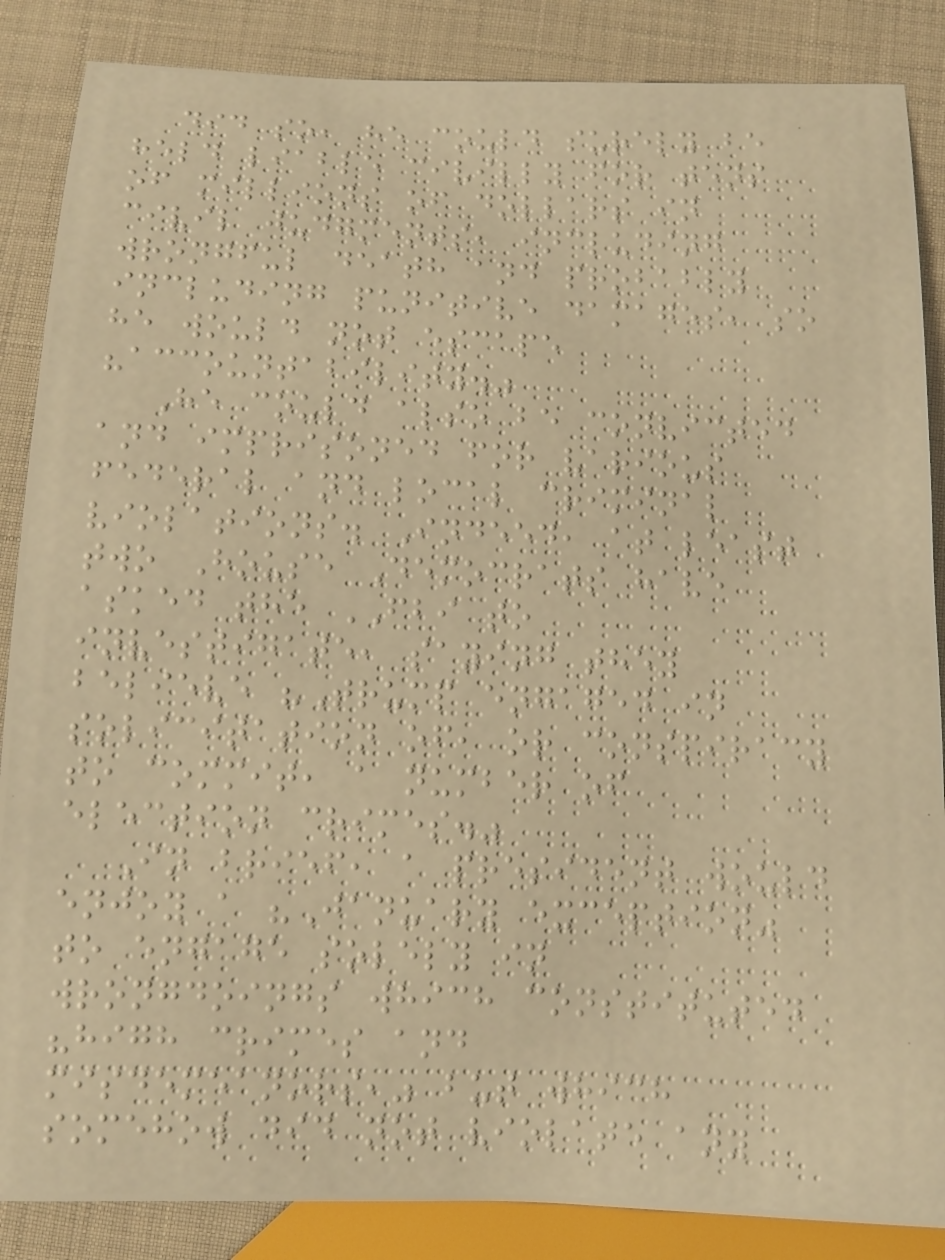did so, he could surely be
held liable civilly for tens
of millions of dollars in
civil judgments, including
wrongful death and probably
including punitive damages, so
he would not escape
"accountability."
He could also be convicted
and imprisoned for various
federal and local criminal
violations. Indeed, at least
two House Democrats have
asked the FBI to
investigate, saying they
believe "Trump engaged in
solicitation of, or conspiracy
to commit, a number of
election crimes."
In brief, a president would
enjoy a "January exception"
to engage solely in
wrongdoings which constituted
"high crimes and
misdemeanors," but which
somehow did not violate any
